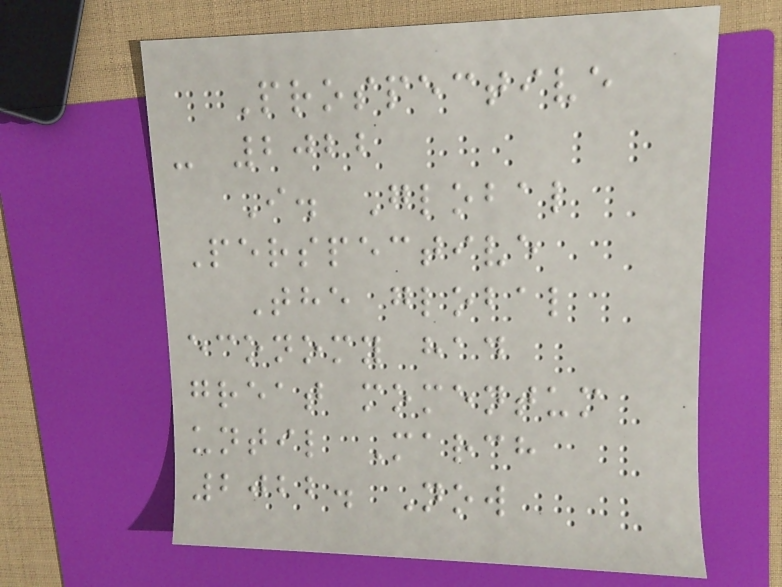Prospective
- 2022
I. Global
Perspective
The global
economy had
great momentum
until March
2022. Now
